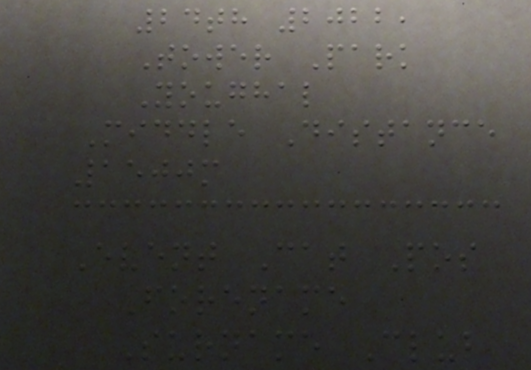24th 2022,
Tower Park
Youghal
Middle Distance
1500m
Event Cat Pos
Forename
Surname Club
